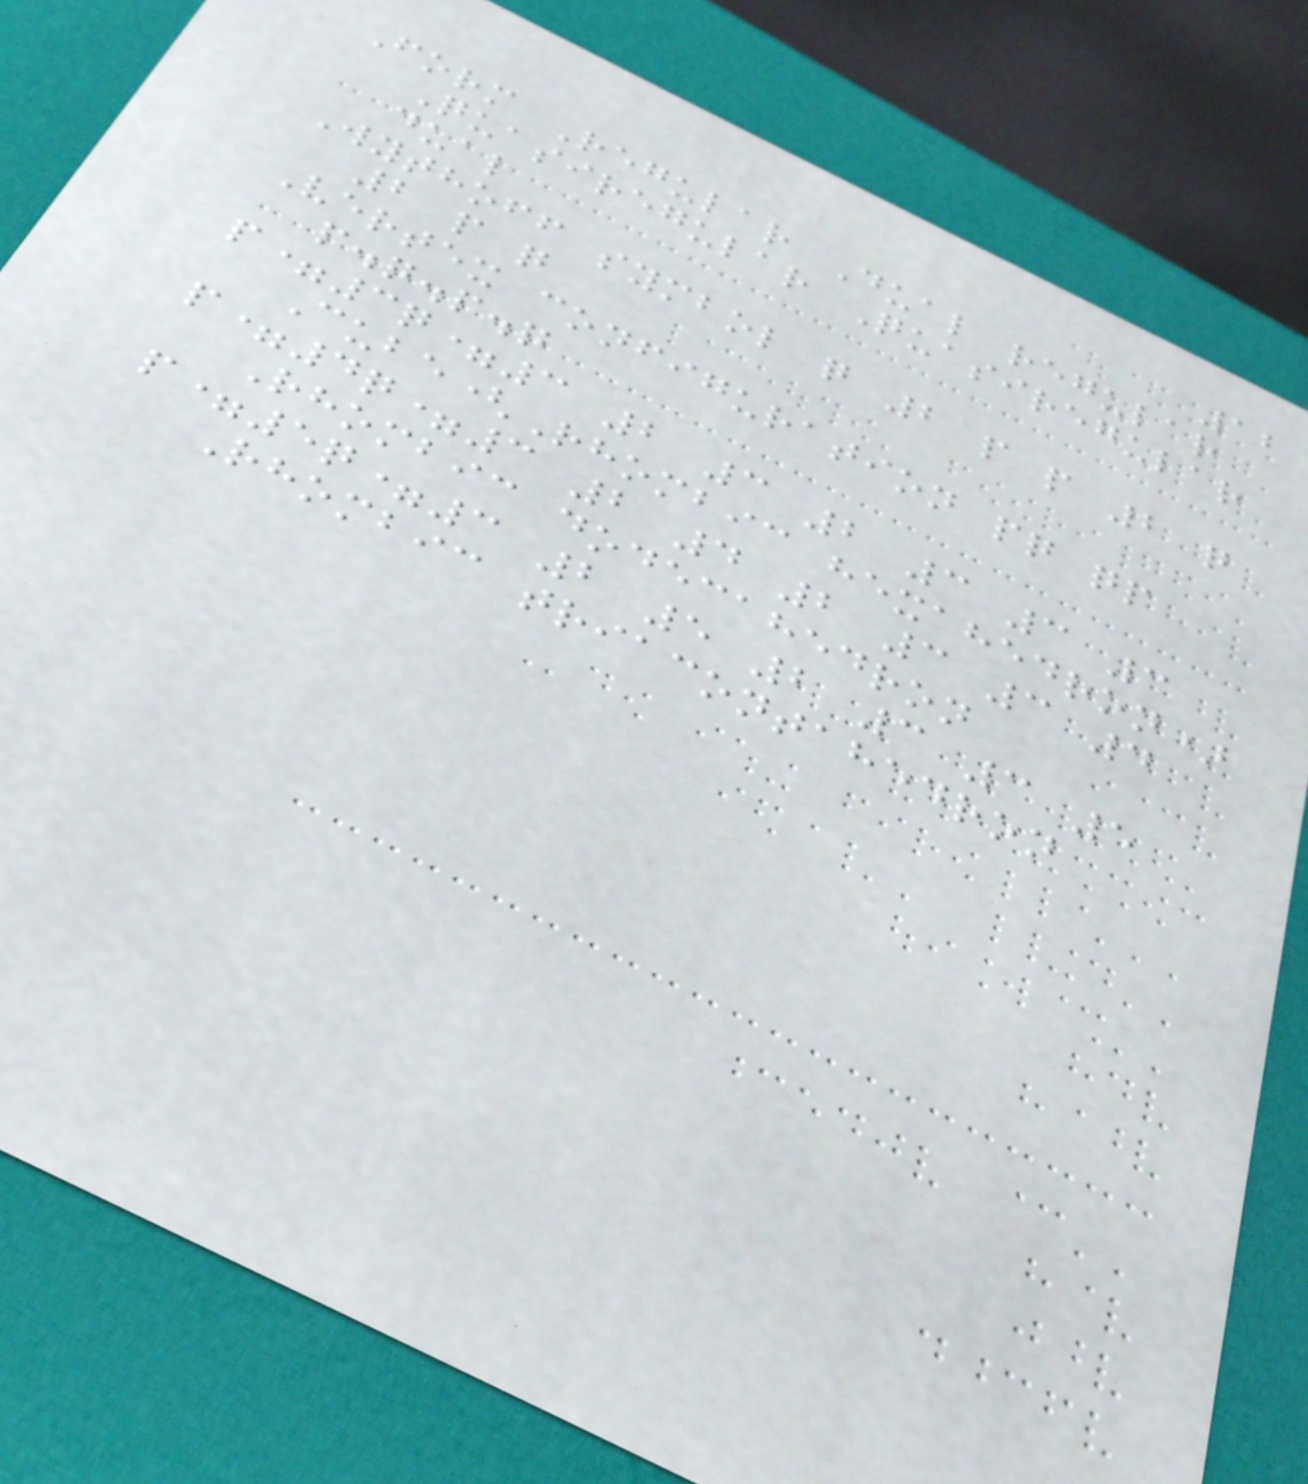12
Form Regular Dual regular
Quasiregular Quasiregular
dual
Wythoff symbol q 2 p p 2 q
2 p q
Vertex configuration pq qp
p.q.p.q
p=3q=3 2 3 2 3 3 3
Cube(Rhombic hexahedron)
p=4q=3 2 4 2 3 3 4
Rhombic dodecahedron
p=5q=3 2 5 2 3 3 5
Rhombic triacontahedron
